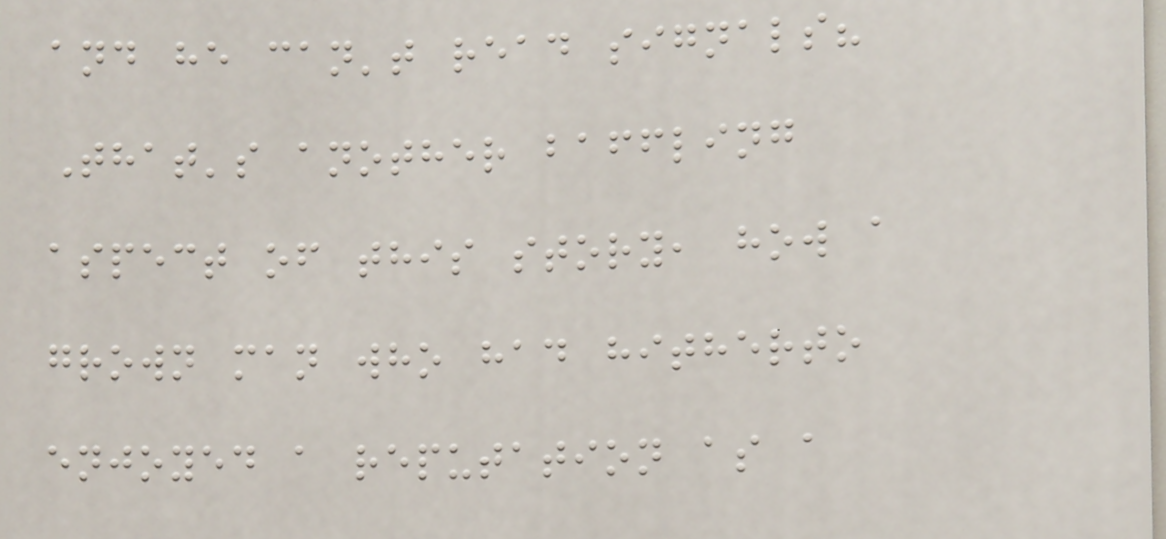and he can't read signals?
That's another baffling
aspect of this story, how a
grown man who had hitherto
enjoyed a reputation as a
